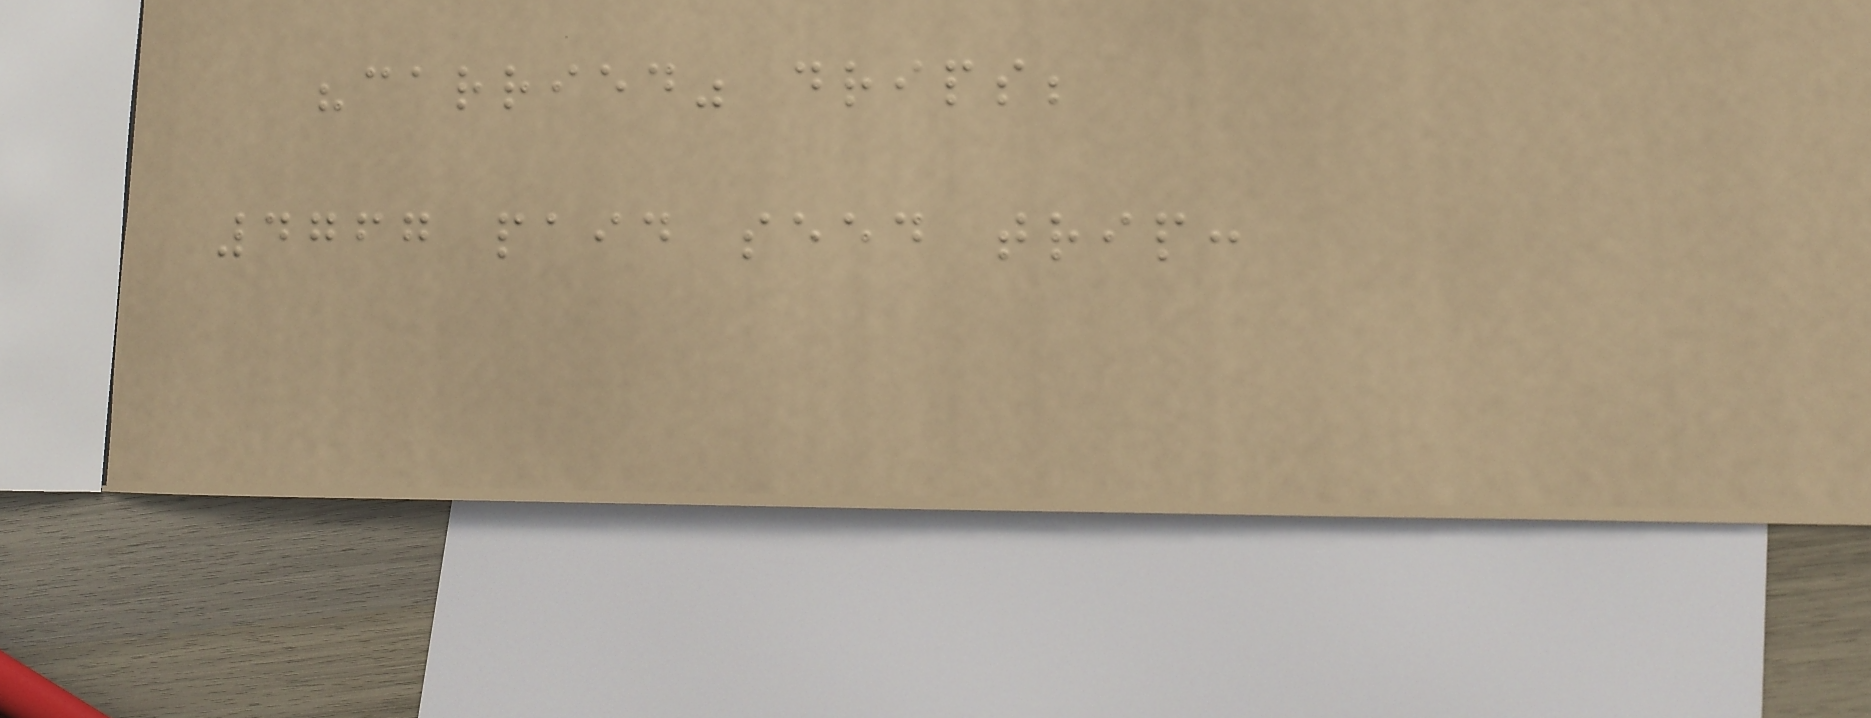"carried" drips;
4767 paid seed trip:
